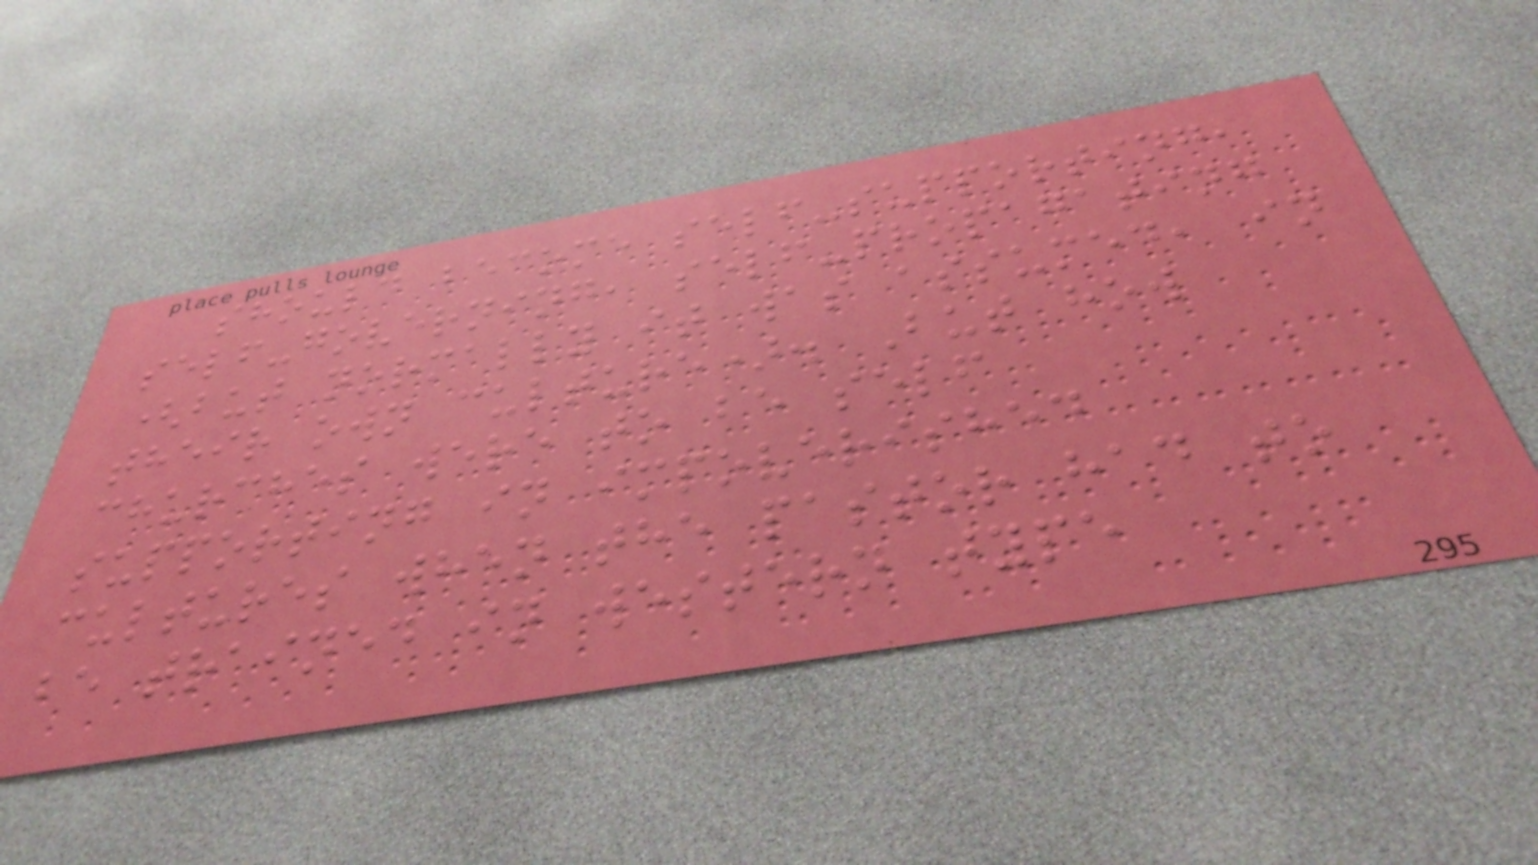should become self-supporting,
self-governing, self-propagating
(but normally it was assumed, in
their own culture). But how
churches were to be self
supporting in impoverished
cultures when the pastor had to
be trained in western type
